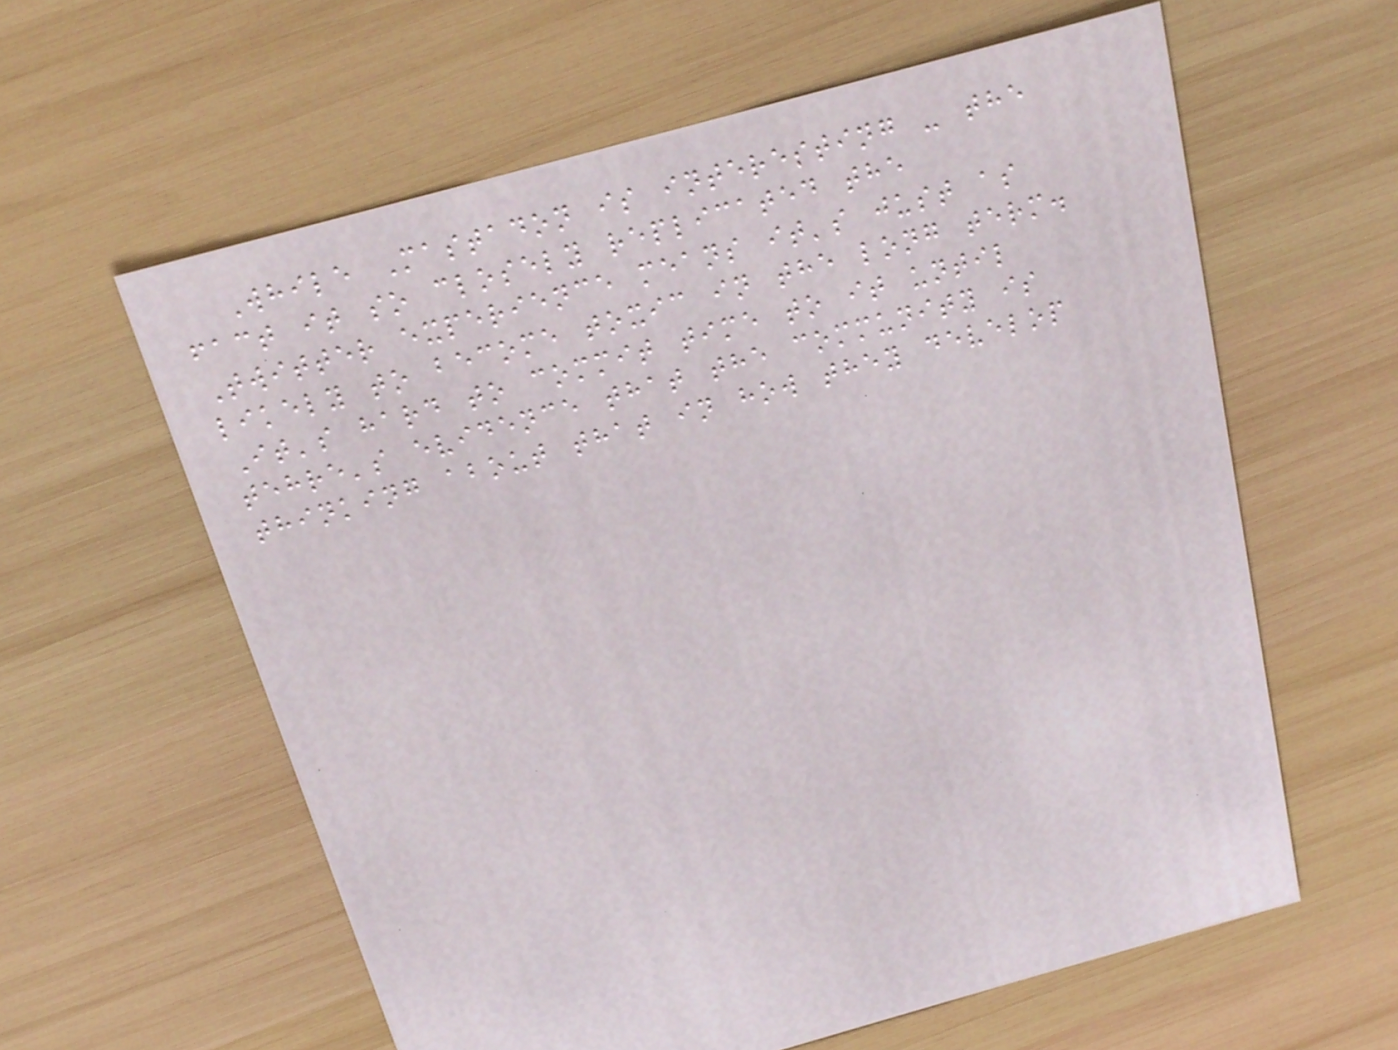While Mastadon is interesting - the
fact it so closely replicated the
Twitter experience means it's just as
likely to become toxic in the long term.
It's hard to commit time to it until
tehre's evidence that the community is
thinking about that in how they develop
